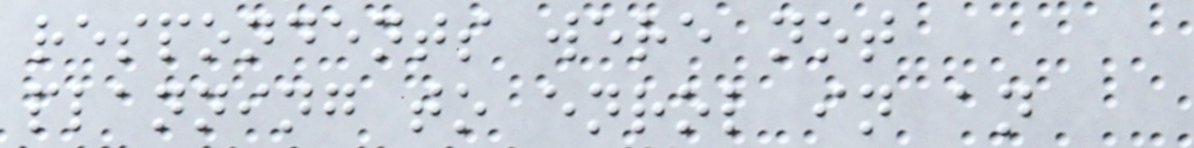respondents were not
planning to enrol in an
